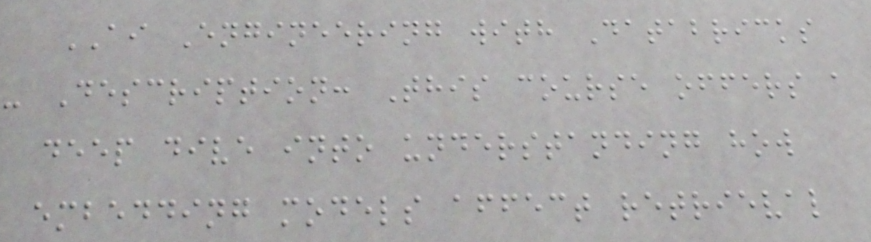AI Engineering with Databricks
- Description: This course offers a
deep dive into understanding how
embedding models affect retrieval
